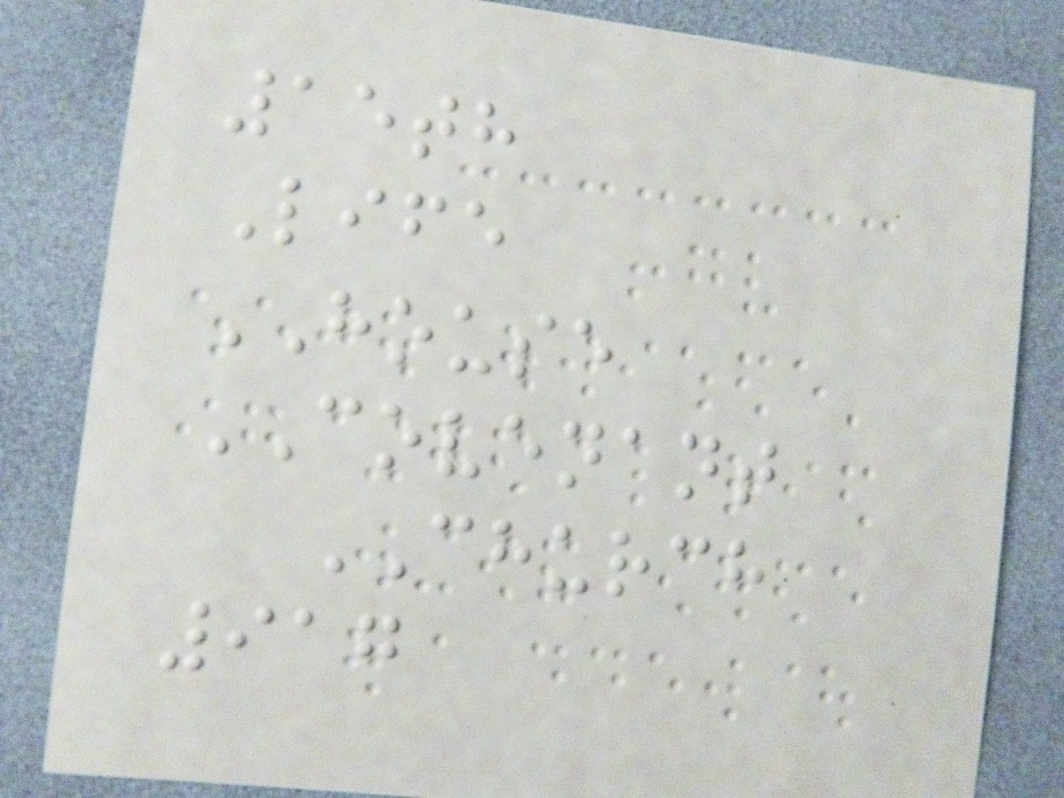15th
Life
HOUSE
COVENANT
CHURCH
917
